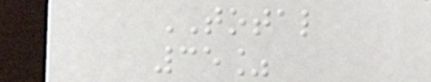TOTAL
35%
